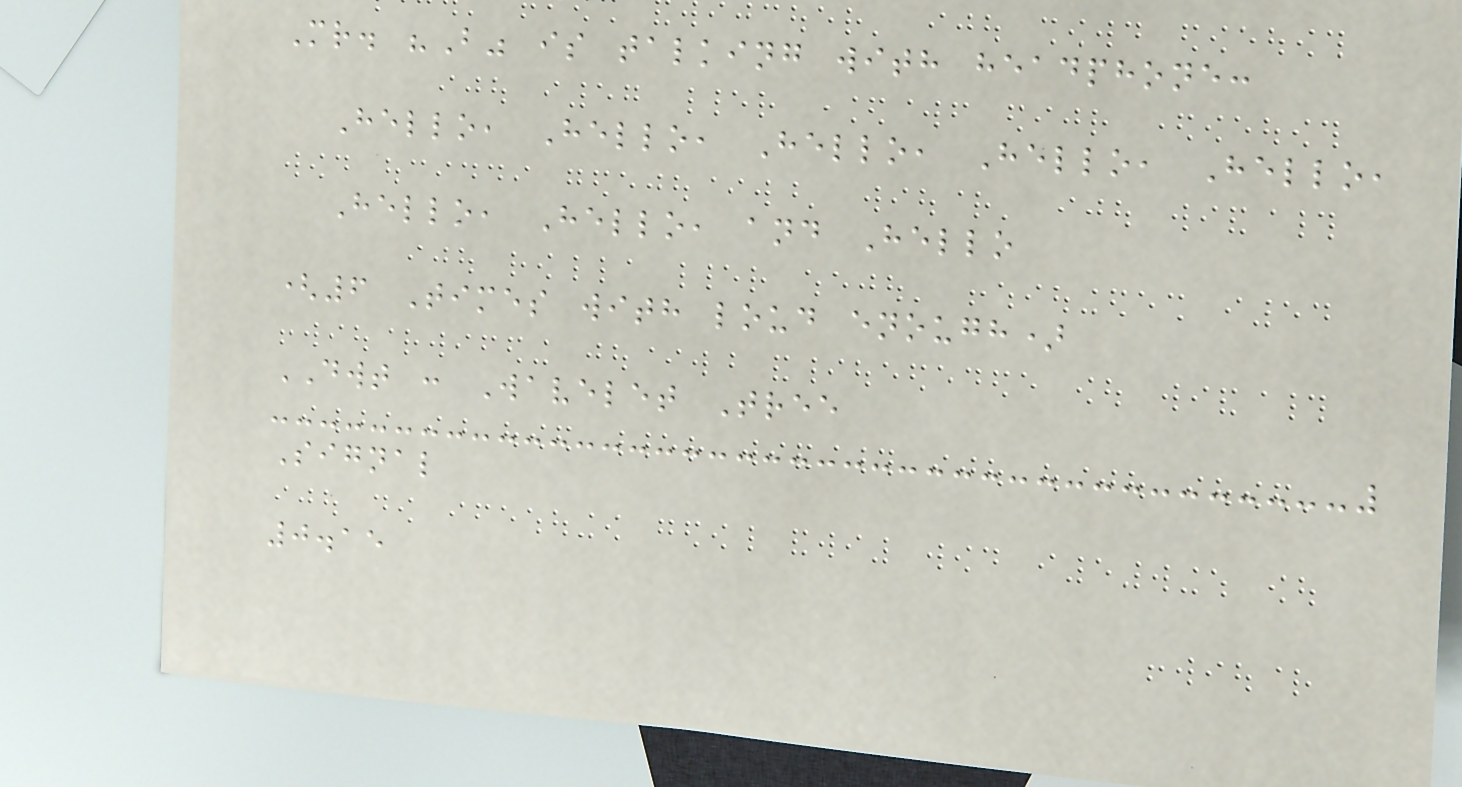Mr. "B" is talking with headphone:
Hello, Hello, Hello, Hello, Hello,
Hello, Hello, and Hello
(6 Times with loud enough)
DWT : Wavelet Tree
Signal
0.15
